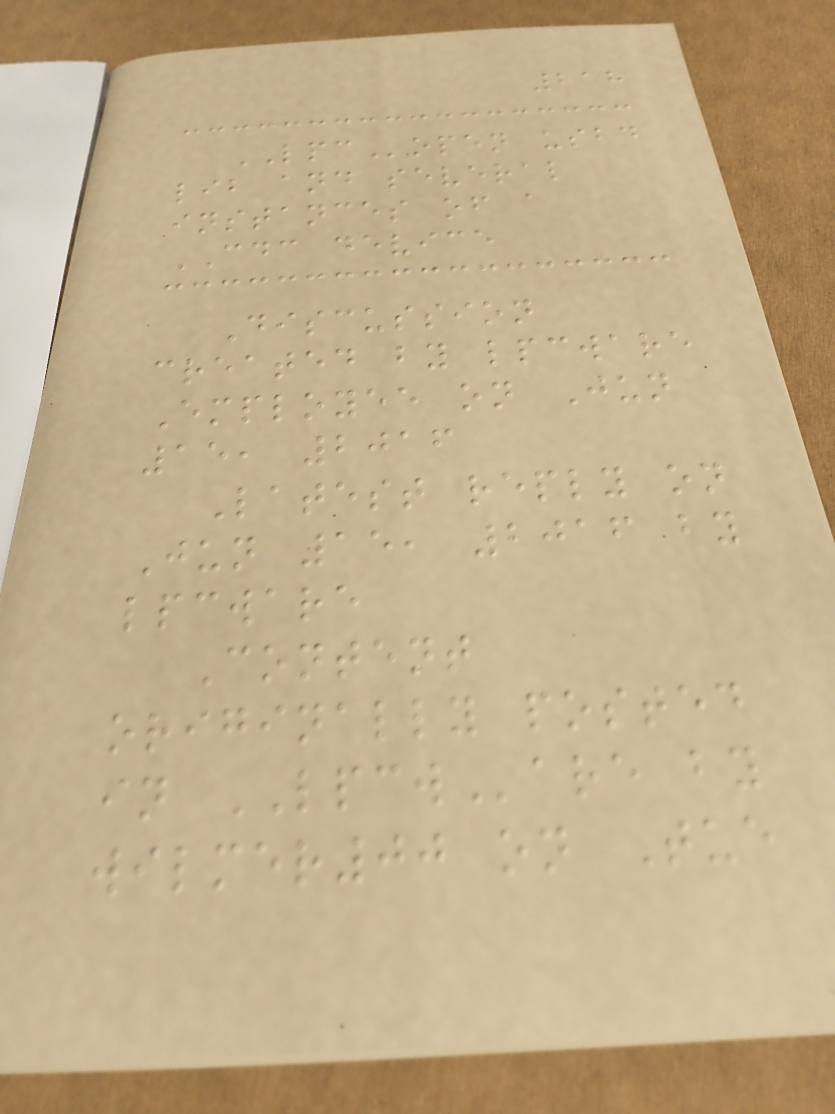218
LPCopen usbd
lib and several
instances of a
CDC device
Discussion
created by lpcware
Employee on Jun
15, 2016
Latest reply on
Jun 15, 2016 by
lpcware
Content
originally posted
in LPCWare by
wilmer00 on Tue
